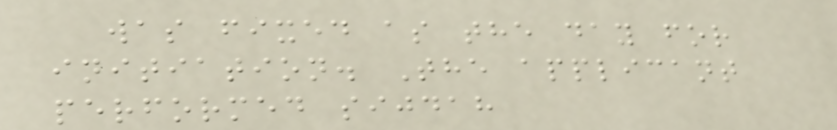was fixed as the day for
initiation. The applicant
performed sijdah
